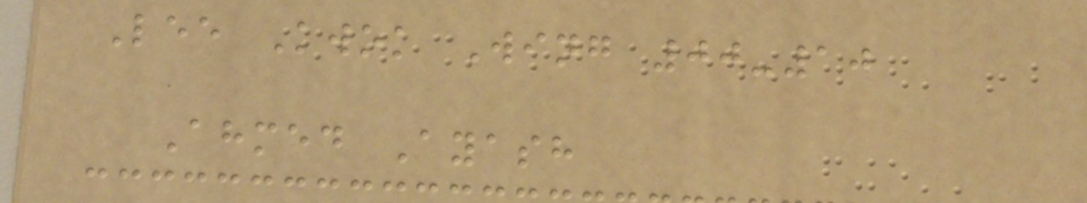Lee Kwok Wing 00-10
Ahmed Ayash
